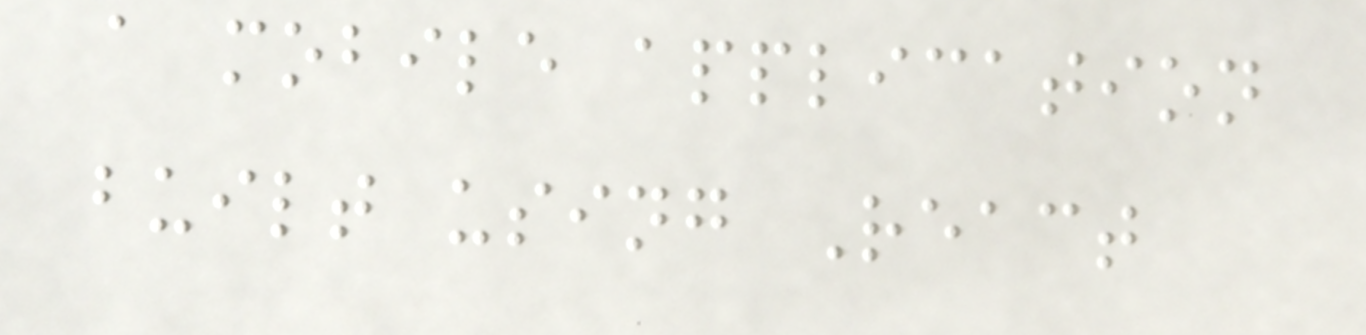a mobile application
built using React
